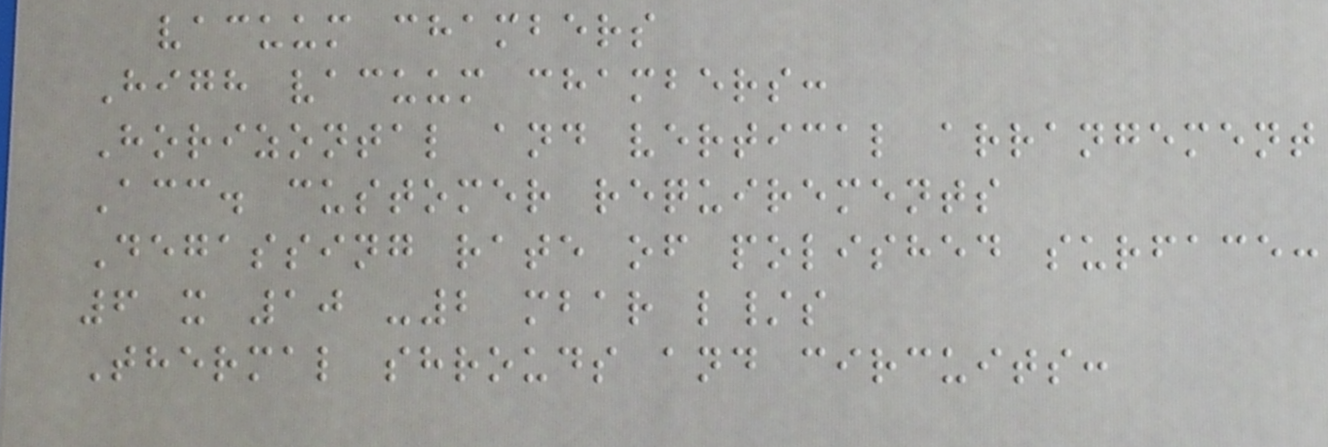vacuum chambers
High vacuum chambers:
Horizontal and vertical arrangement
Acc. customer requirements
Degassing rate of polished surface:
6 x 10 -2 mbar l/s
Thermal shrouds and circuits:
